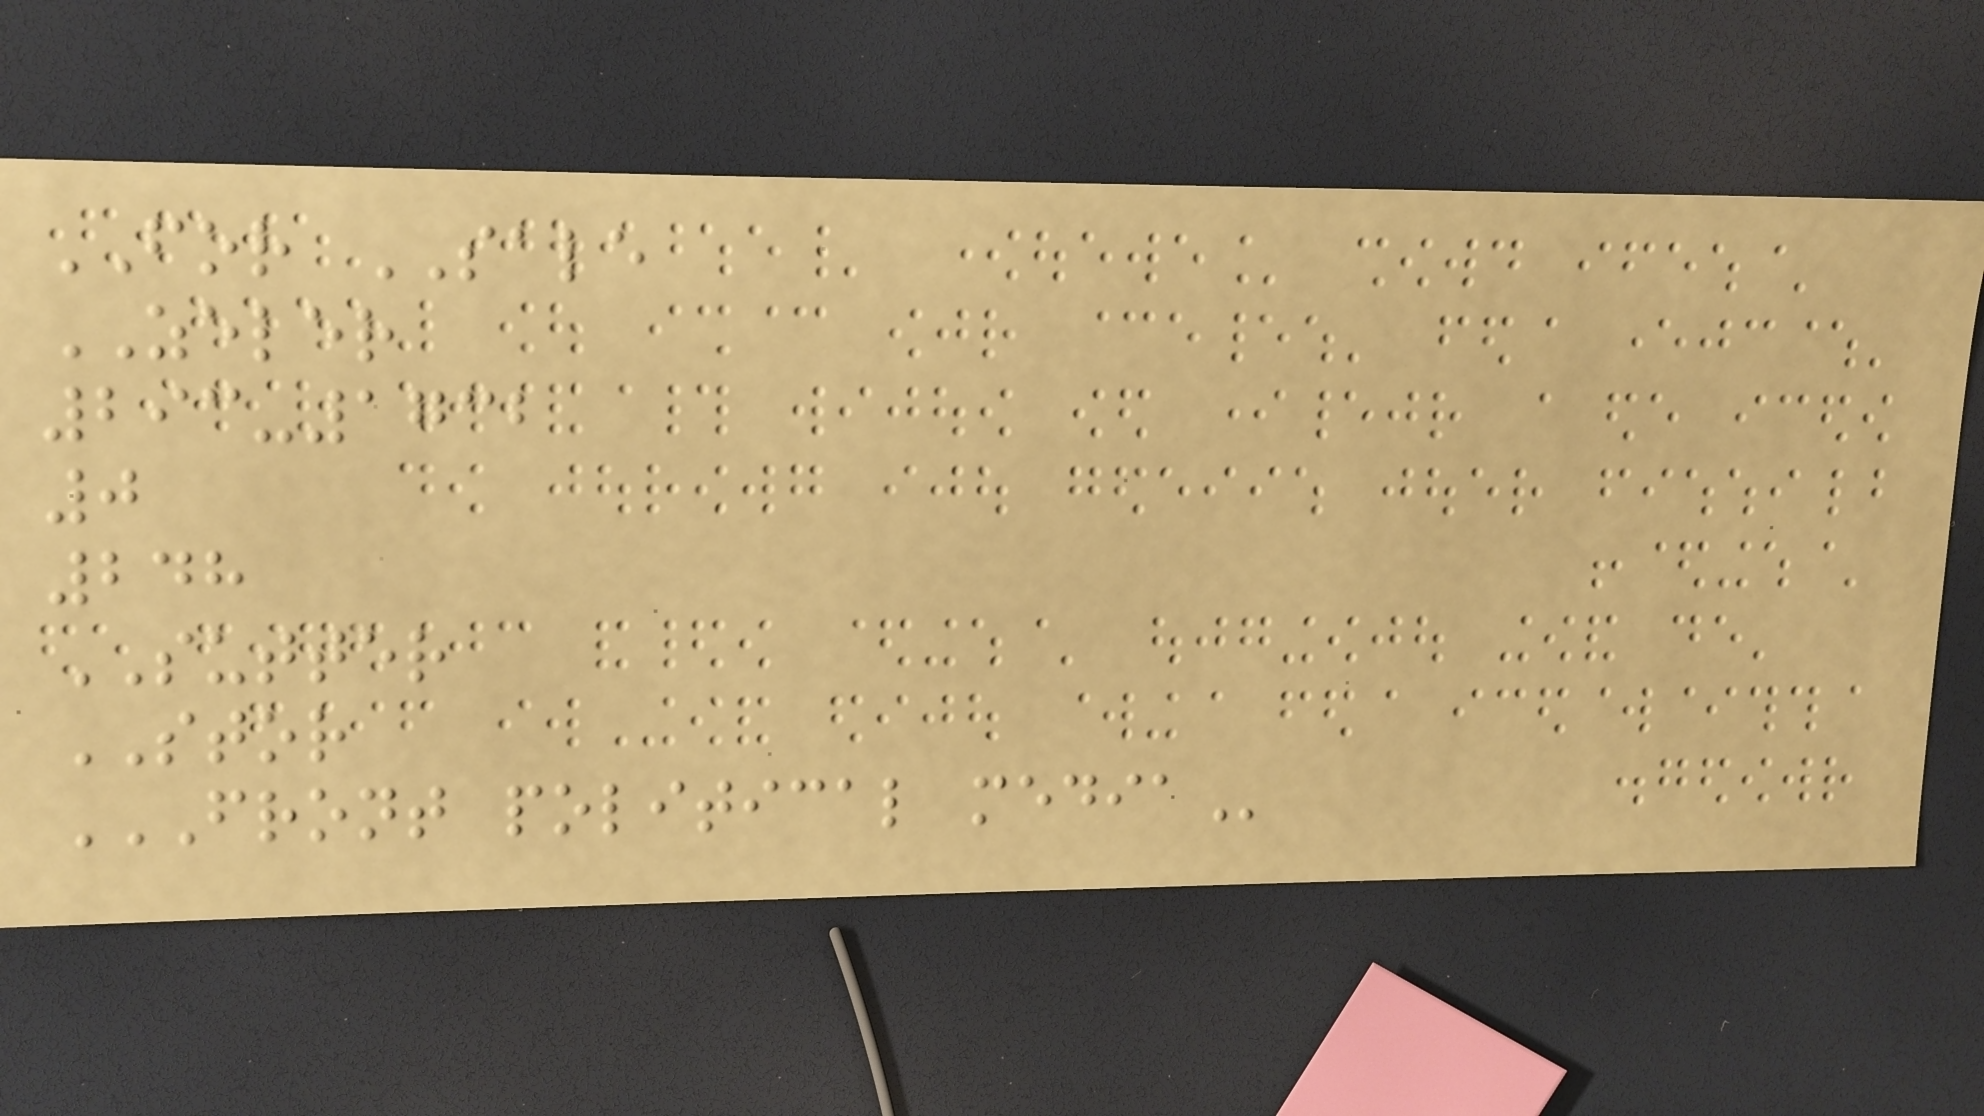FOR SALE
ZELER
293-1732
0
248
SUTTER
STOR
FRONT POLITICAL MEDIA
